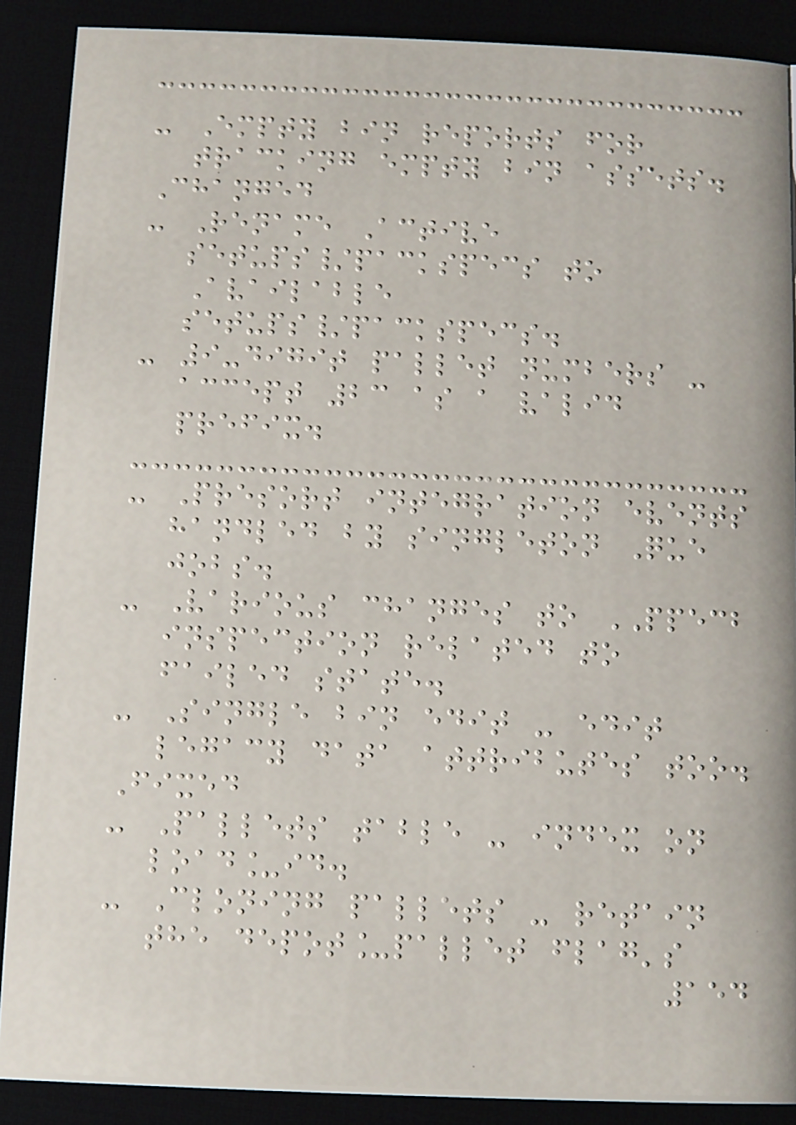- Empty bin reports for
tracking empty bin assets.
Changed
- Rename Active
setups/packspecs to
Available
setups/packspecs.
- 9-digit pallet numbers -
accept 23 as a valid
prefix.
- Presort integration events
handled by singleton Que
jobs.
- Various changes to PPECB
inspection related to
failed state.
- Single bin edit - edit
legacy data attributes too.
Fixed
- Pallets table - index on
load_id.
- Cloning pallets - retain
the depot_pallet flag's
154
